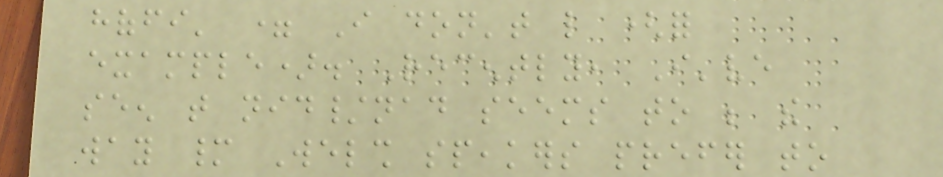hoffi' = I don't like (for
example). Recently, I've
seen that nid/nad seems to be the
way many Welsh speakers prefer to
